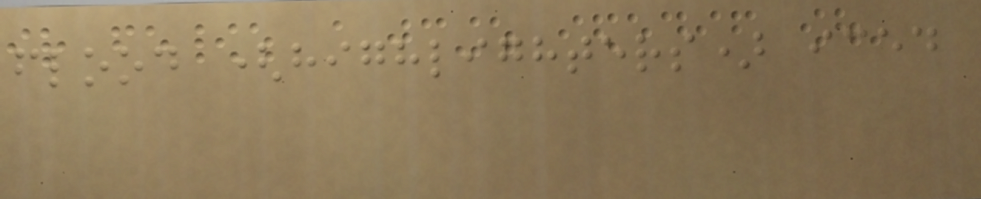flood (highlighters) iced
